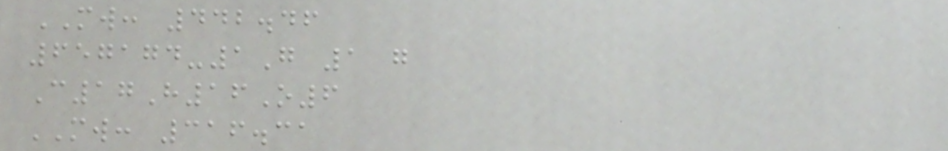MW: 442.46
657174-1G 1 g
C17H16O6
MW: 316.31
